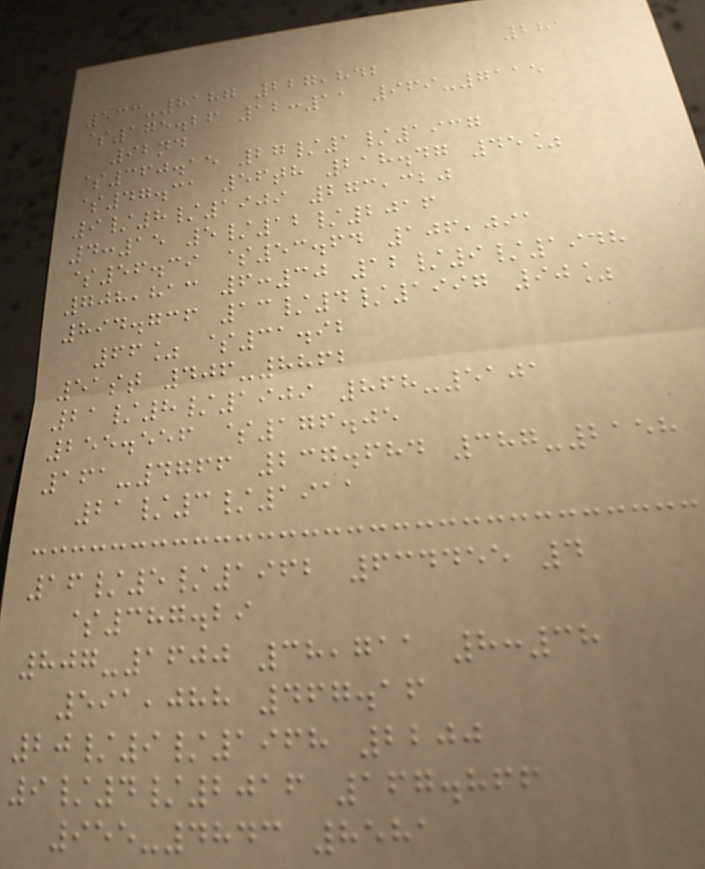281
533-8187 227,842
$175.26 12:11 969-7115
92nd
$360.15 27/1/1937
$47.31 56th 218.47 45%
9/8/1909 273,320
4:15 5/12/2016
$56.39 $53.64 106,091
708,813 6:30 12/9/1948
894.736 13/4/1997 90%
66% $31.92
51st 406-8862
21/8/1909 868-5101
255.556 $176.05
161-4766 237.684 387-2158
21/3/1911
16/5/1962 634455 4
$387.29
807-1600 38,711 8:38
591,088 467.16
20/9/1968 2200
9/4/2016 167.866
955-4843 8581
